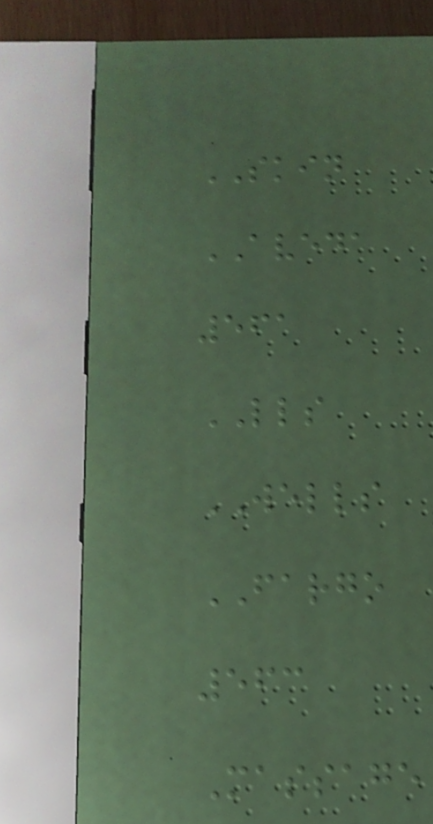SKIN
AVEDA
561
LLS
WELLS
FARGO
563
Massage
